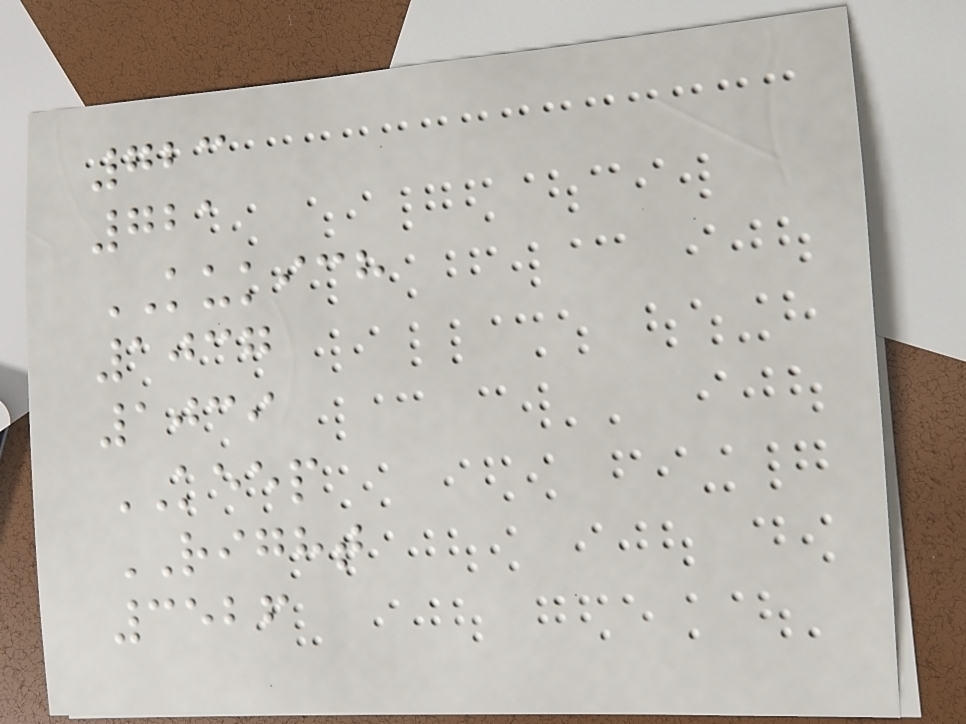723
721
KUKICH
1037
1039
KEEP
RIGHT
3526
